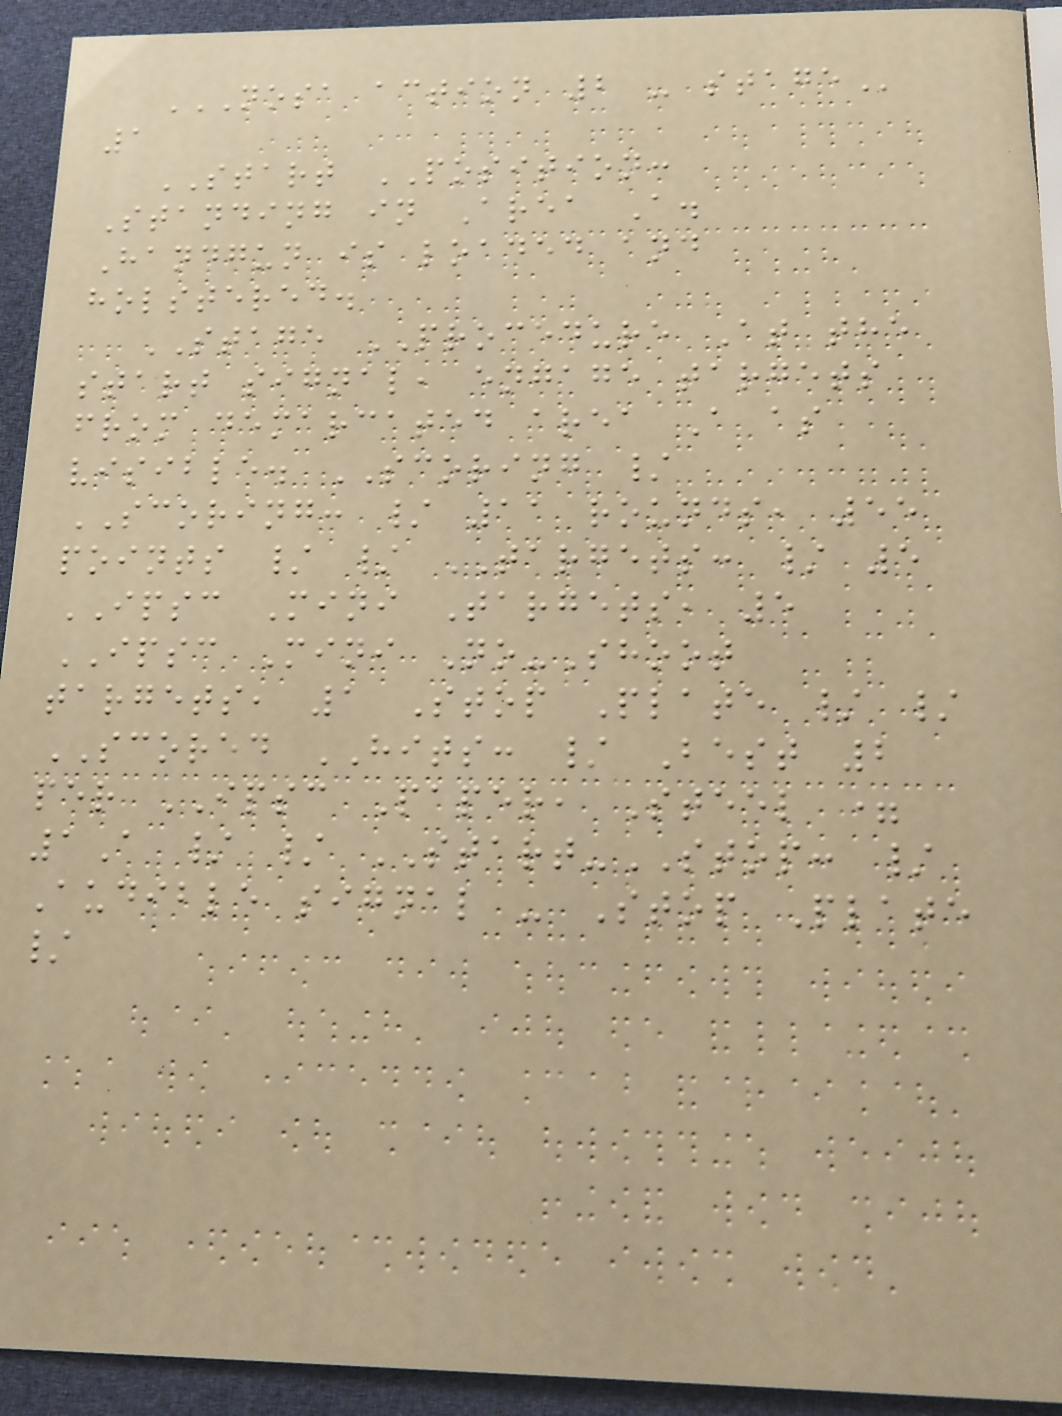NOSA ACTION 2 - STAGE
1
START POSITION:
Standing in Area A.
Handgun is loaded and
holstered.
STAGE PROCEDURE At the
start signal, engage targets
from demarcated area A as
visible. SCORING /
SCORING: / 11 rounds, 55
points / / TARGETS: / 5
IPSC Mini Targets, 5
IPSC Mini No-Shoot
targets, 1 Stop Plate / /
SCORED HITS: / Best 2
per IPSC Paper, Steel =
1A / / START-STOP: /
Audible signal - Stop Plate
/
